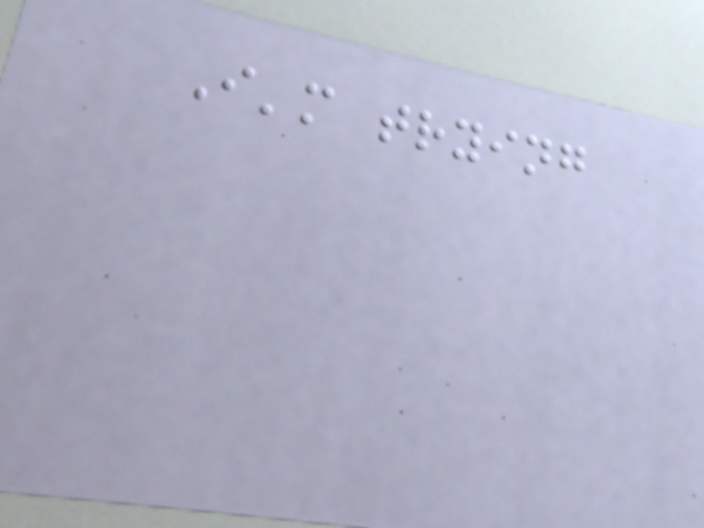I'm trying
